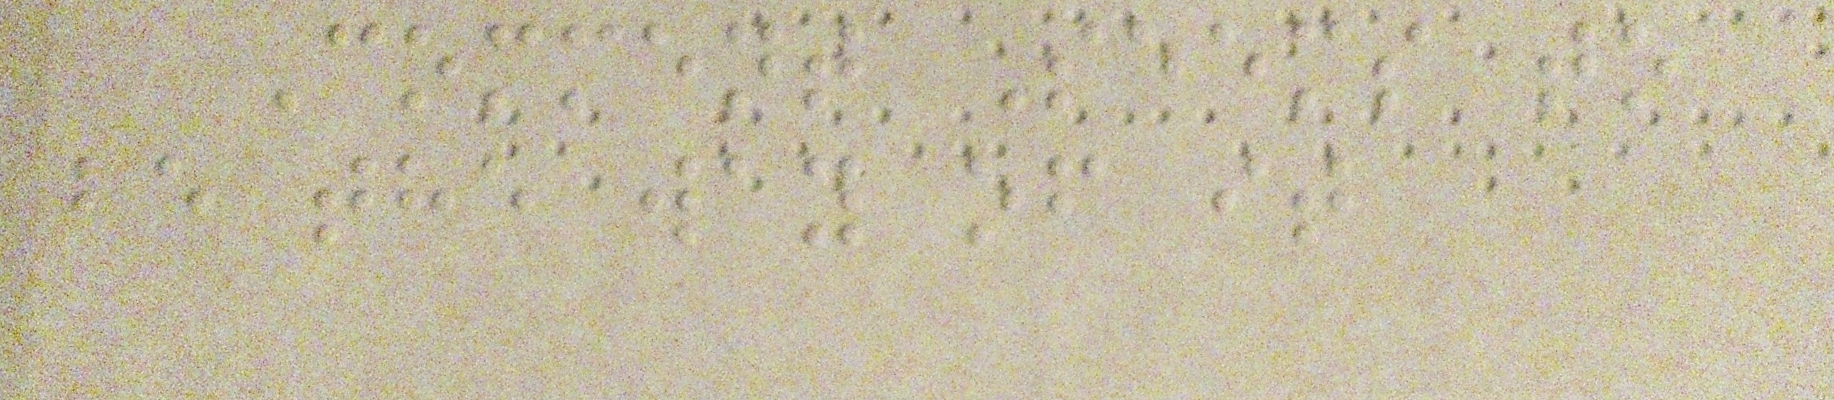Comment Seems to
be the way of it
